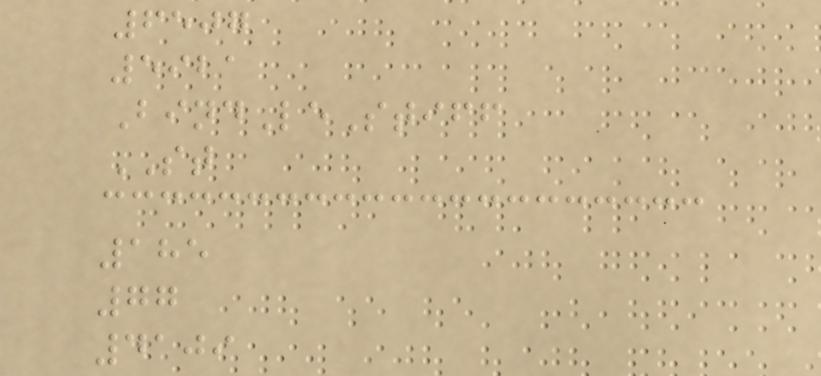6507
5921
BindLeStiff
ST
185
77
4109
